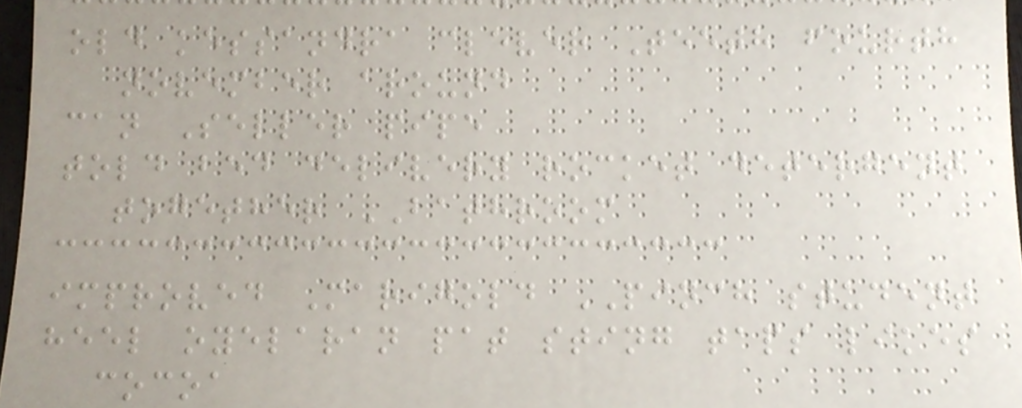old kessandra clever Teeth fourth
november around
can Seller pipe
told bed delivery rocket detergent
together BATHROOM
improved Marigold PINCH student
heel oyelaran pat sting taps likes
cocoa
